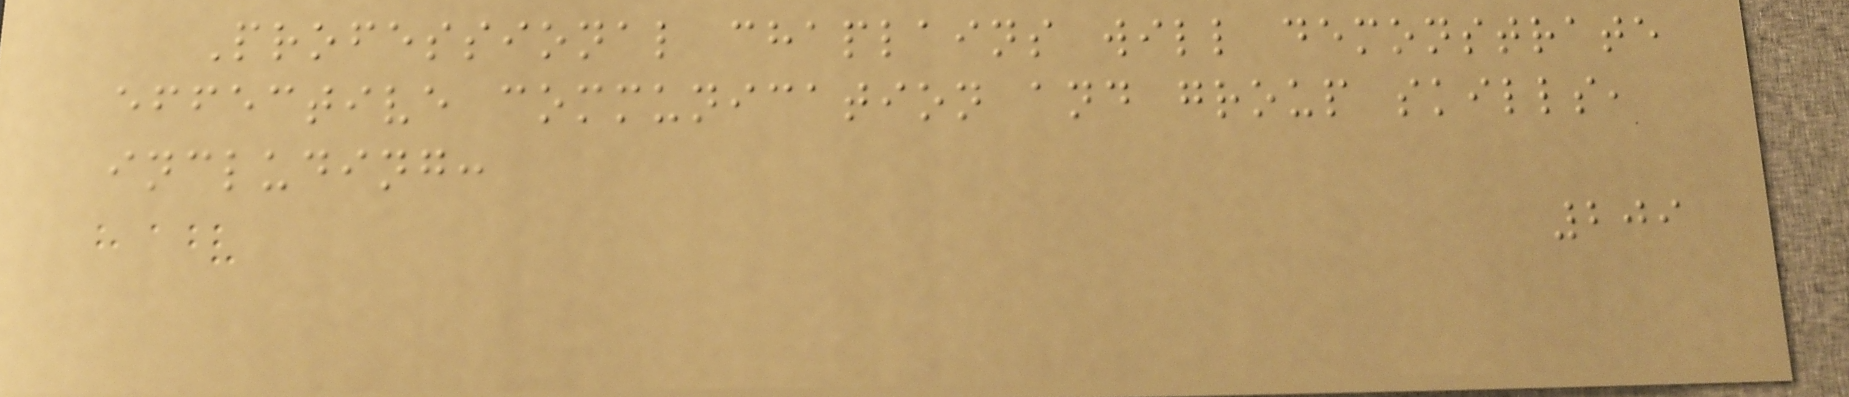Professional chaplains will demonstrate
effective communication and group skills,
including:
209
